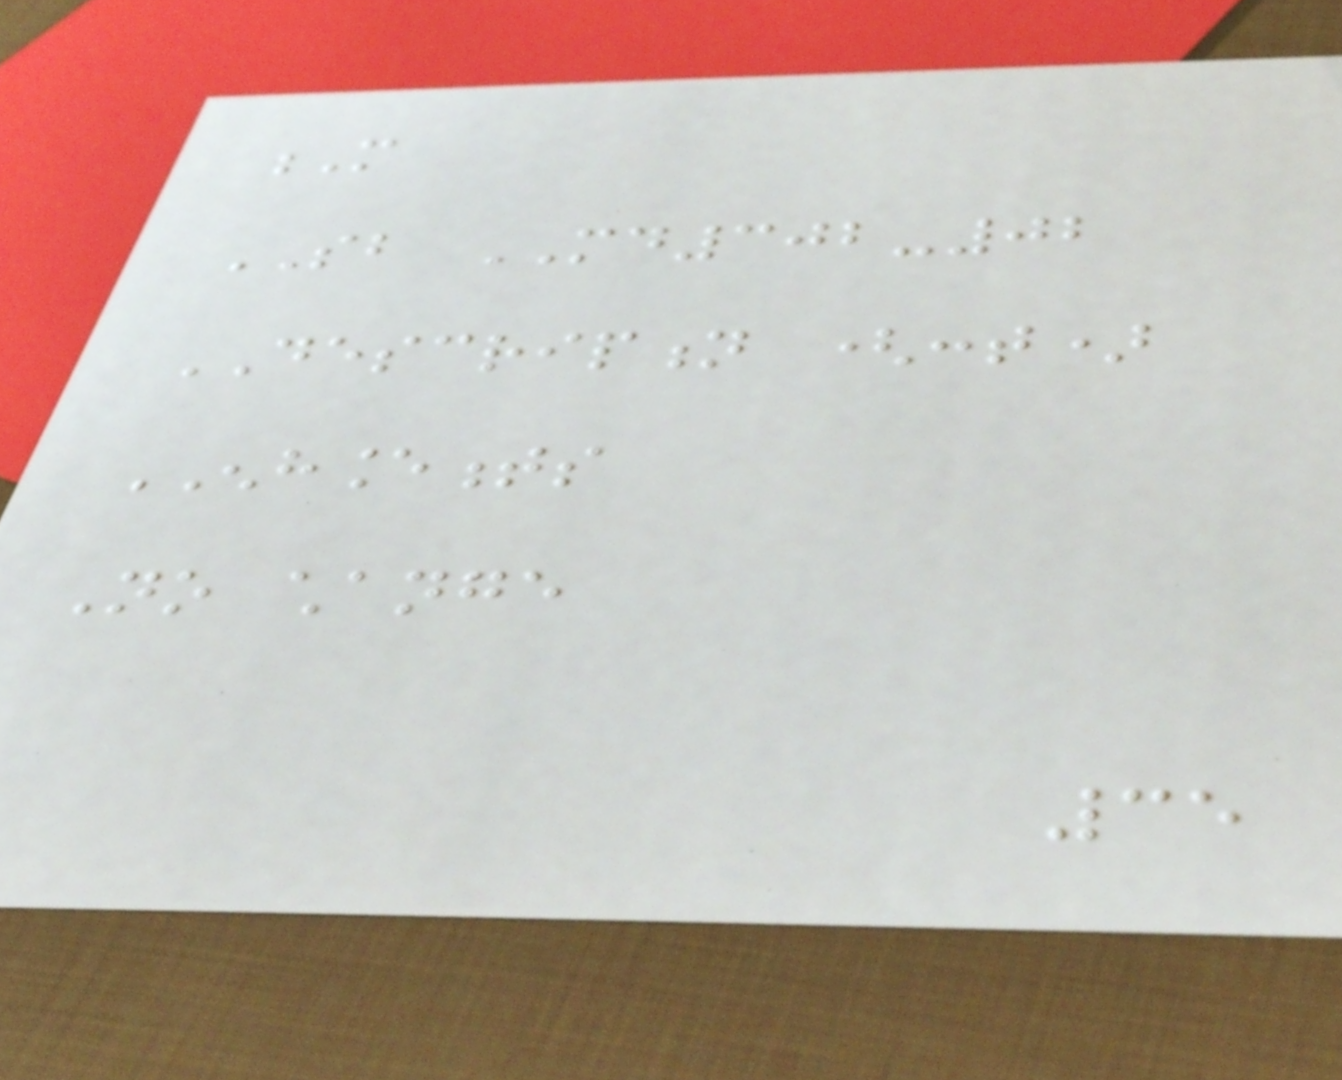M
SB MD302-02
DESCRIPTION (cont)
ENHANCEMENTS
No change
35
